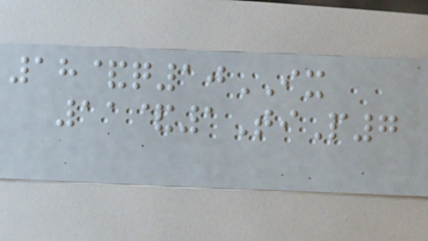18&q10IX
11&1TiP7
